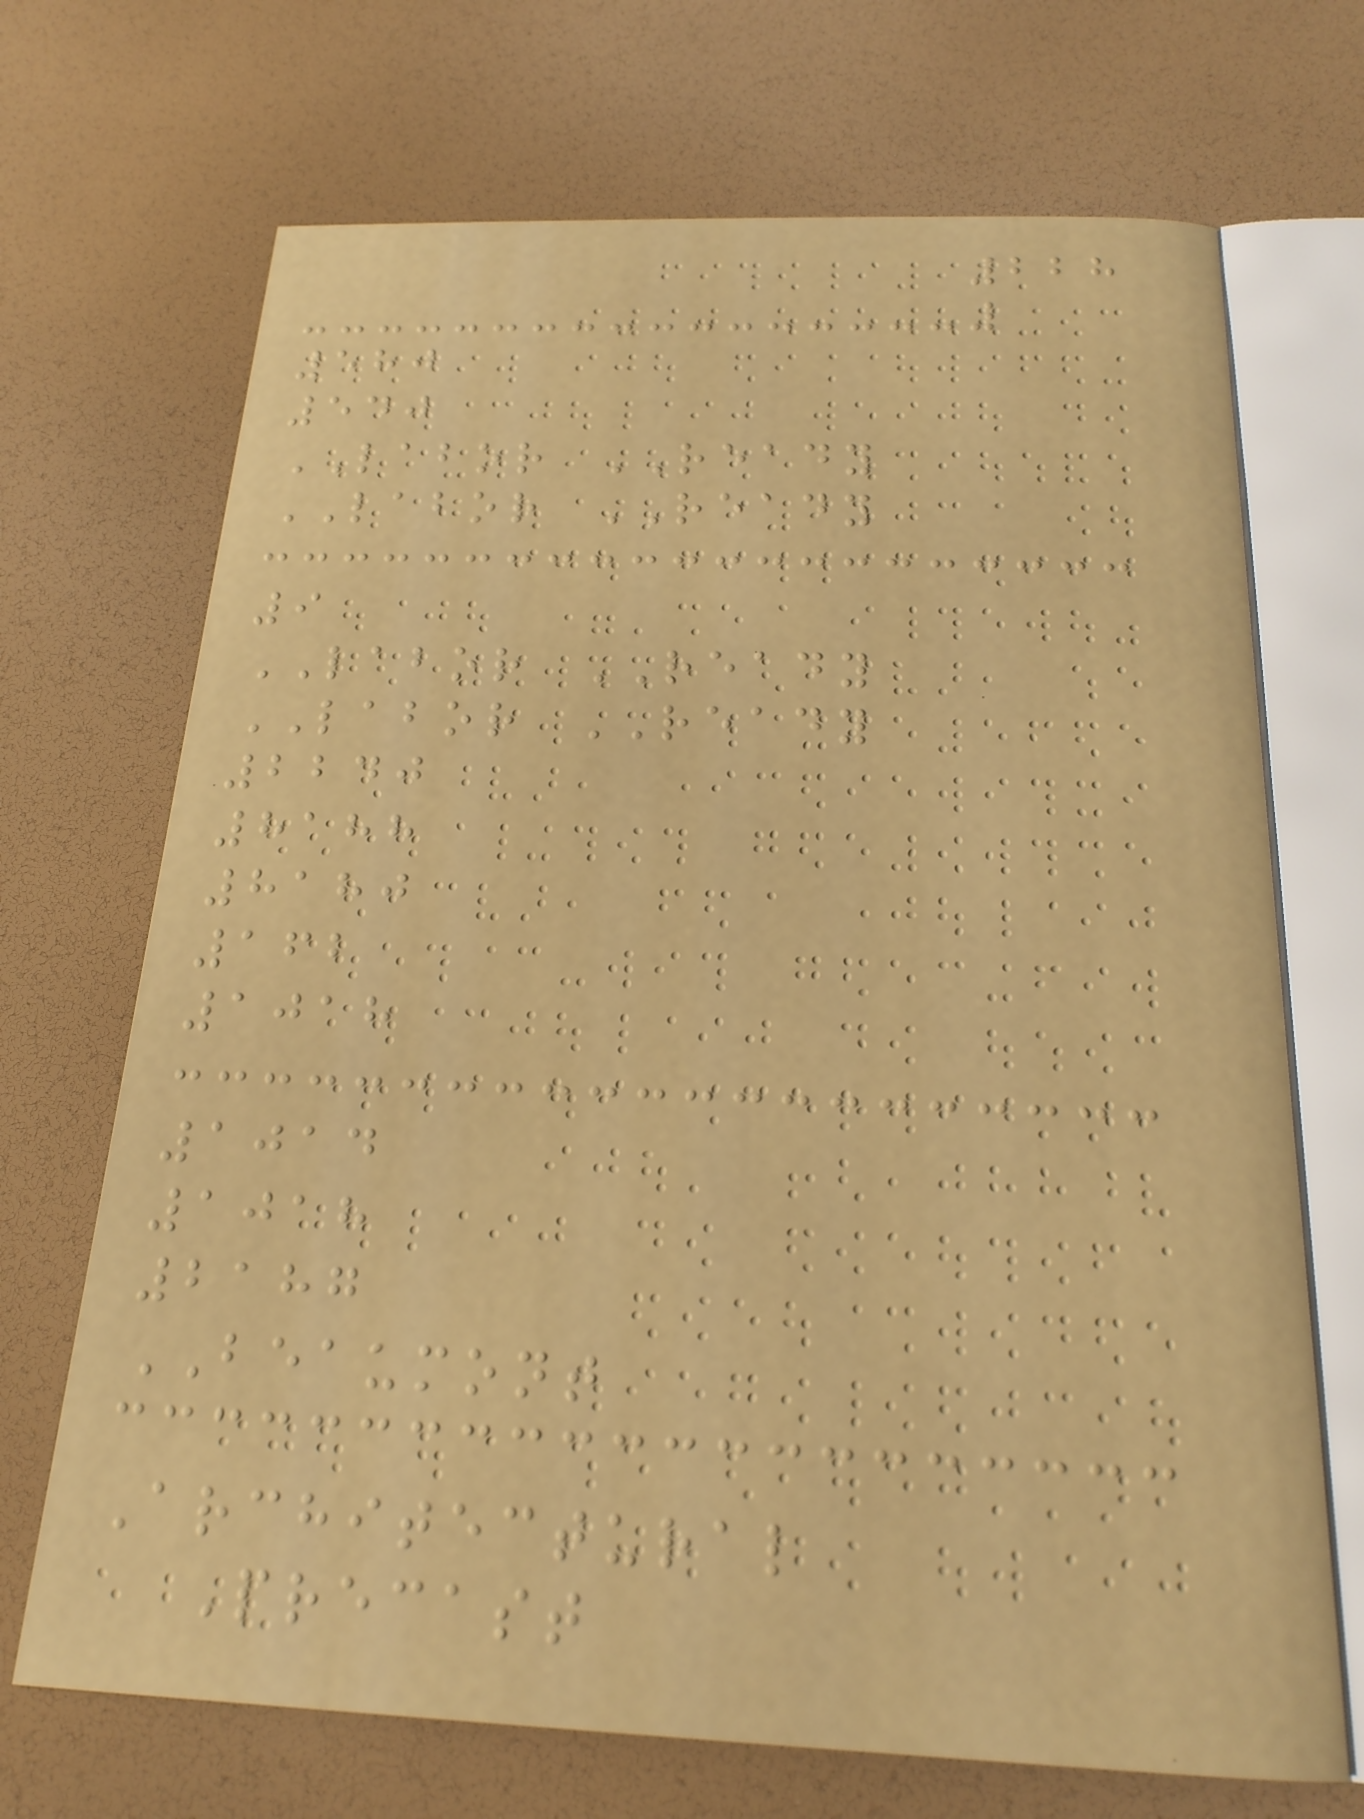228
580
540
LABOR READY
LABOR READY
9
LABOR READY
LABOR READY
2240
8188
8180
162
1018
1014
1018
2187
BEAUMONT
Architectural
Precast
